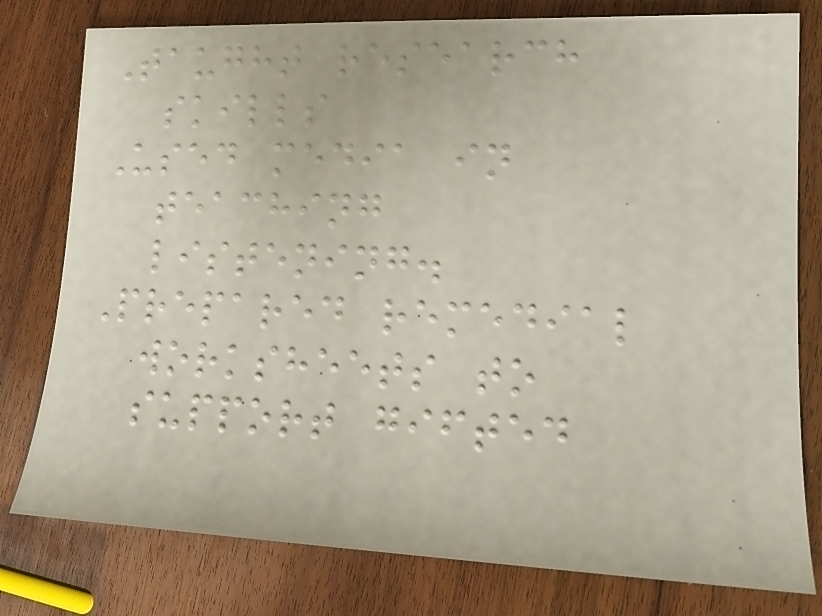Taught research
skills
Used media in
teaching
listening.
Prepared remedial
worksheets to
support gifted
